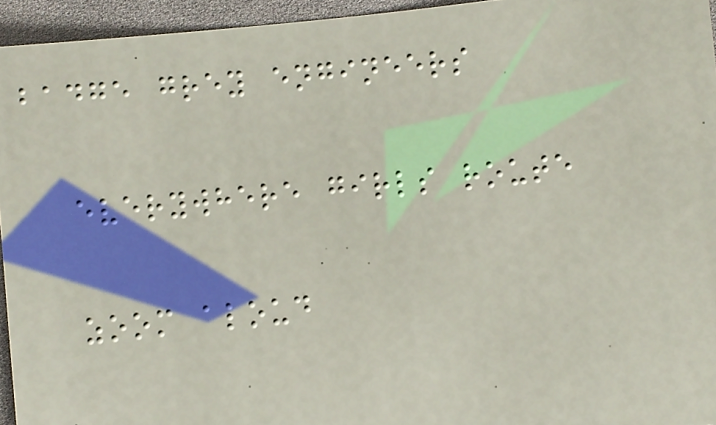badge grey engineers
everywhere girls route
zoom aloud
